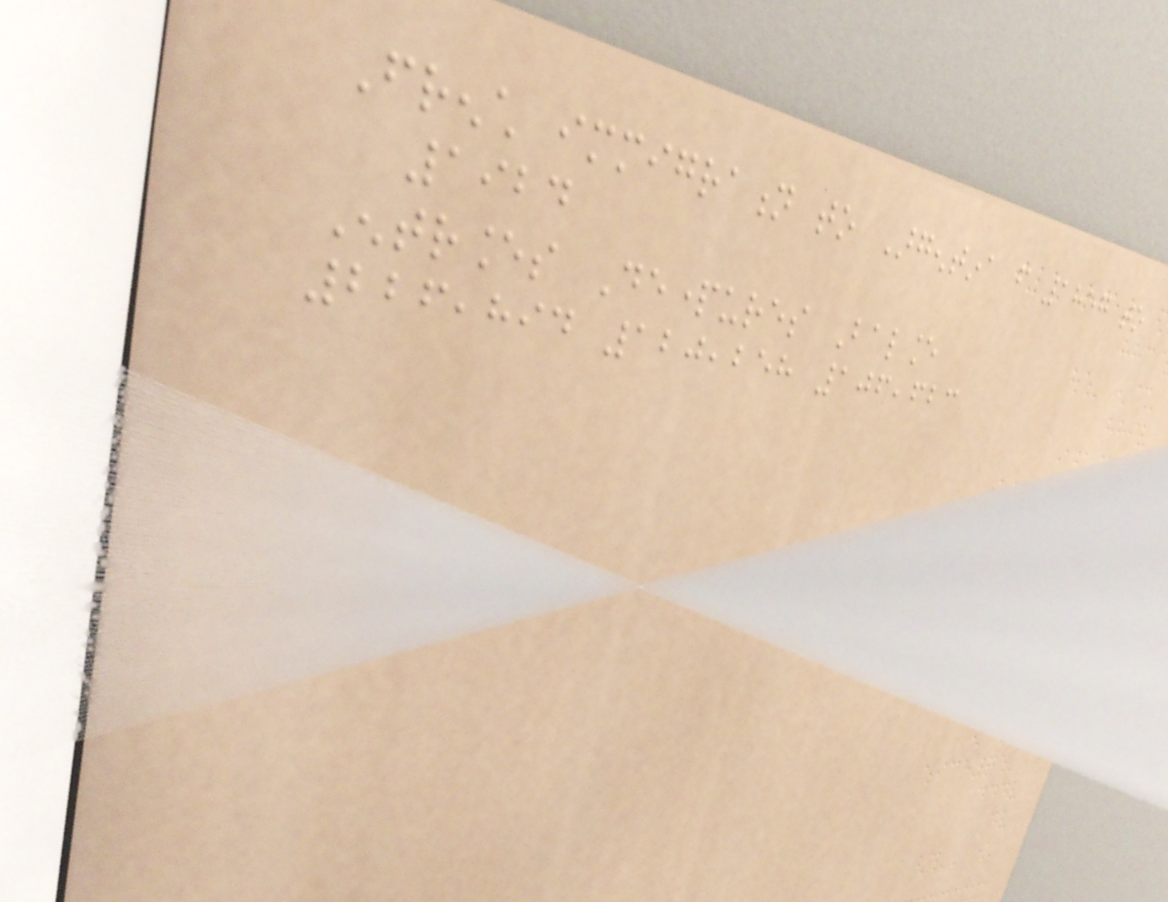French immigration to Argentina from 1857 to
1924
Entrances Departures Balance
226,894 120,258 106,623
